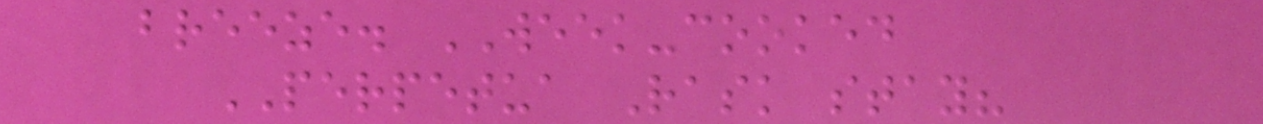breeze. WEEK-cooked
PERPETUA Rask stay?
